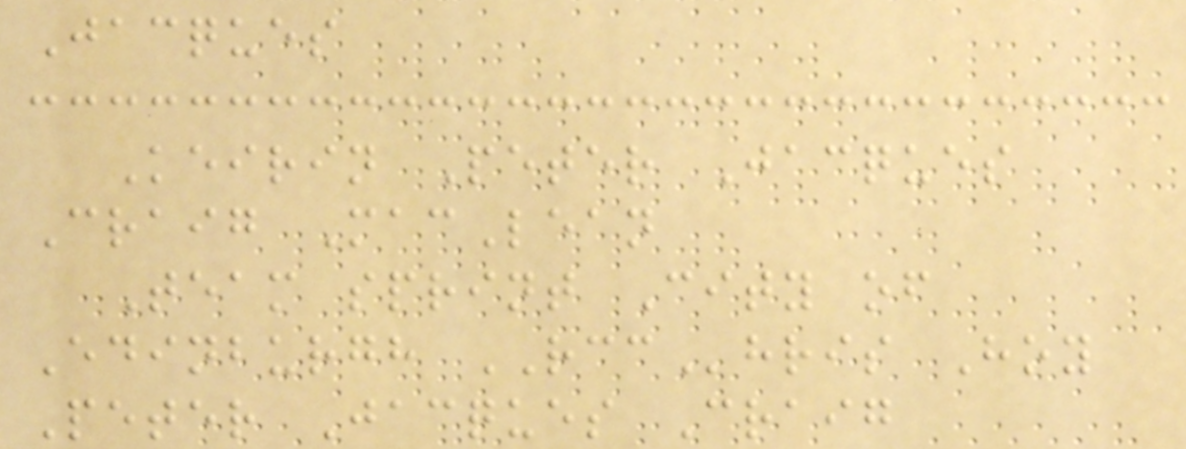Jacques
Keirin Peter Jacques
Craig MacLean
Team sprint City of
Edinburgh RCChris Hoy
Peter Jacques Craig
